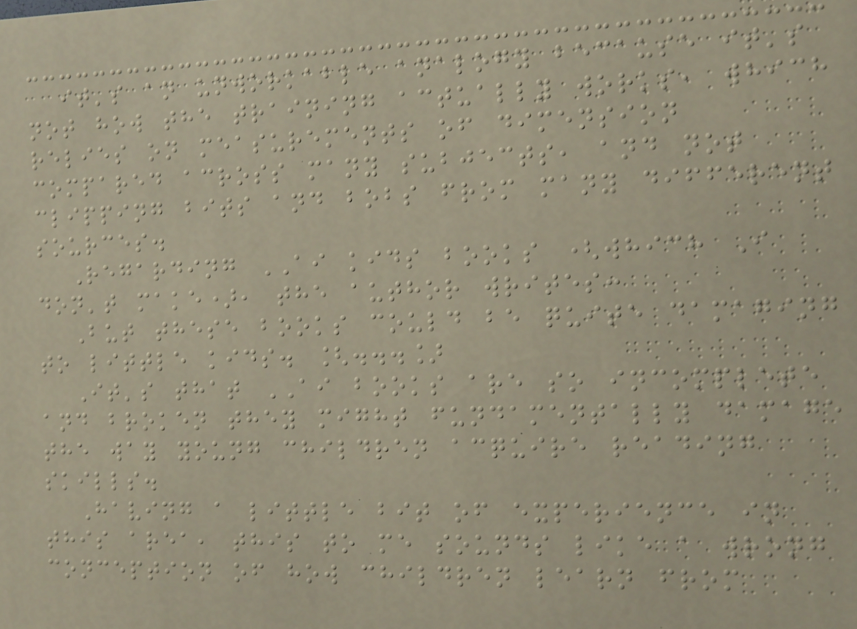it's an unworkable analogy because it's
not how the training actually works, which
relies on measurements of dimension
compared across many subjects, and not
clipping bits and bobs from many different
sources.
Regarding AI kids books (which I
don't make), the author writes:
But these books could be quite damaging
to little kids. [...]
It's that AI books are so incomplete
and broken they might fundamentally damage
the way young children acquire reading
skills.
Having a little bit of experience in
this area, this to me sounds like a wrong
conception of how children learn from
